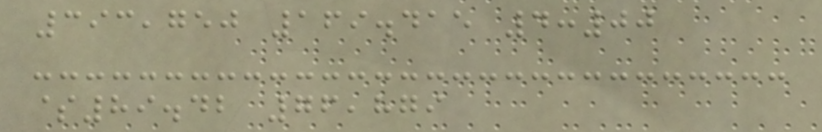393,750 169.415 4:00
$89.42 76,879
